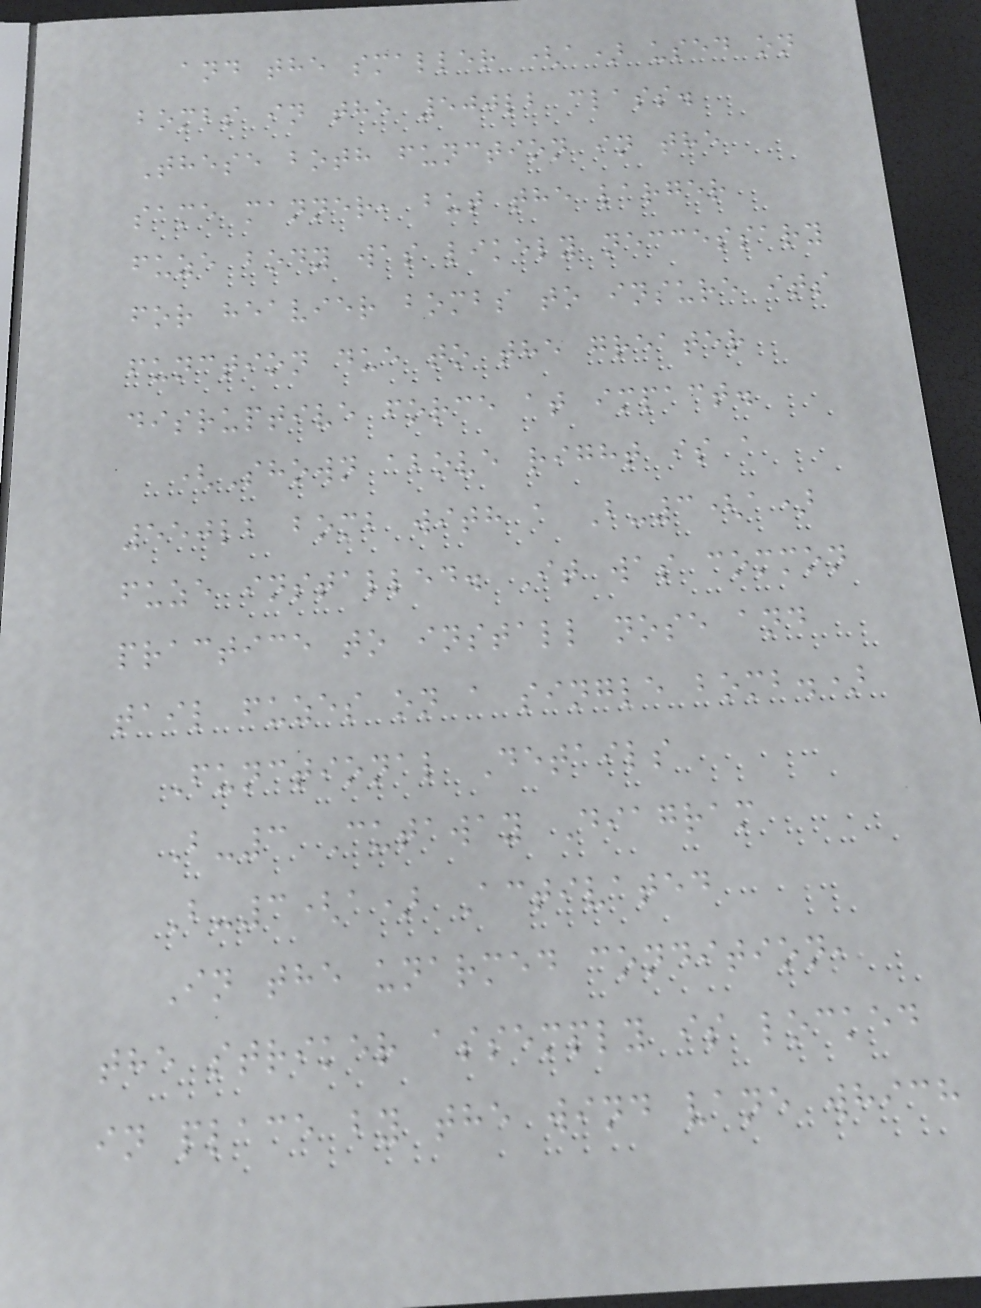and the smaller (a) used on
bombs in the 500lb class.
These both function in the
same manner, but the larger
fuze body was likely neccessary
for heavier bombs to insure its
function due to the greater
disruptive force at impact.
(Shown above right is a
550lb bomb with a B-3(a)
fuze installed. It was common
practice to install nose and
tail fuzes on a single bomb.)
Functional Details
B-3 Cutaway Diagram
B-3(a) Activated
In the unarmed condition,
the striker assemply is locked
in place by the wind vane which
